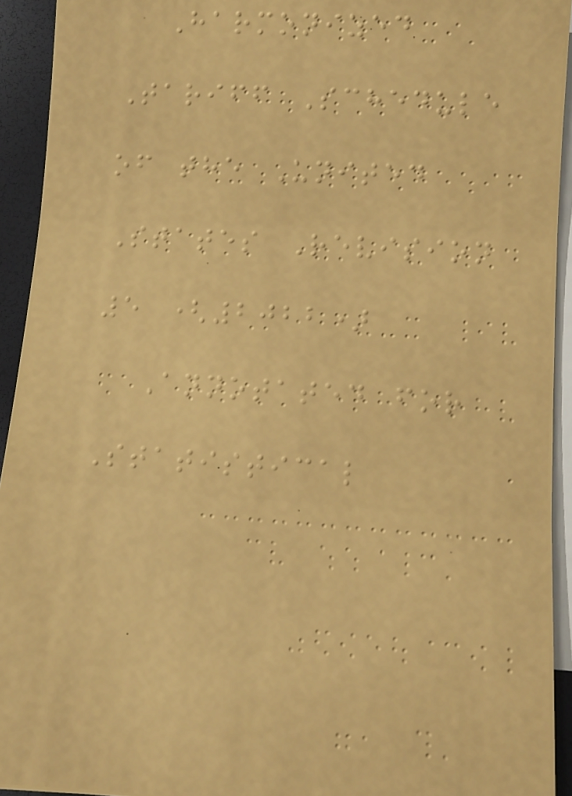Harmonized
Tariff Schedule
of the United
States Revision
5 (2022)
Annotated for
Statistical
